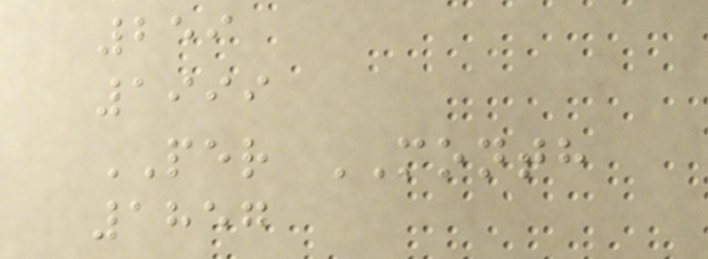259
1999
PER MONTH
1857
